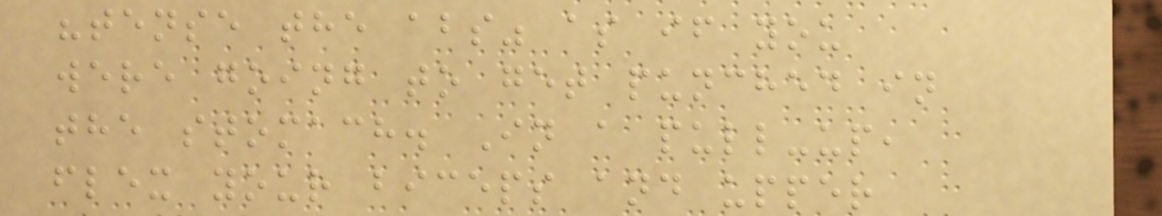"tense the abs" as if you
were going to get punched in
the stomach. In a pull-up,
flex your biceps and upper
